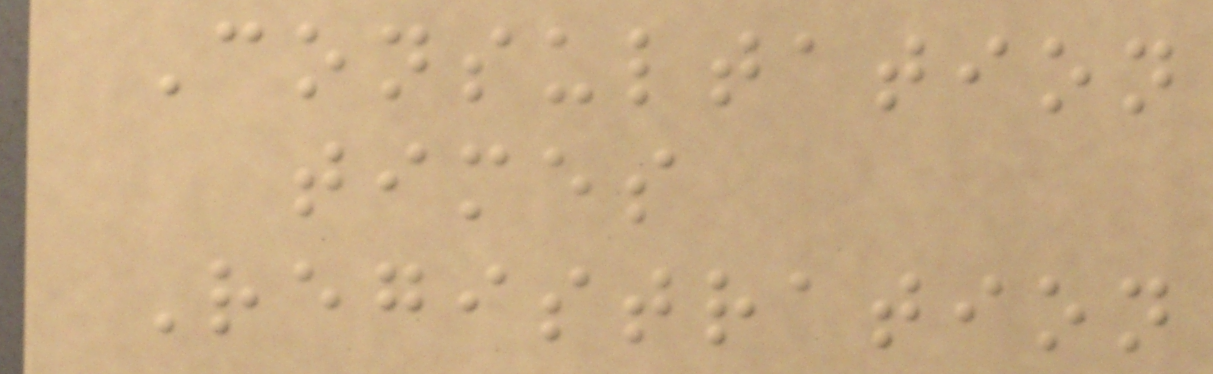Consultation
times
Registration
